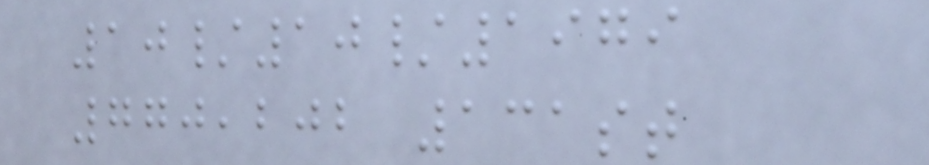10/10/1979
770,202 131st
